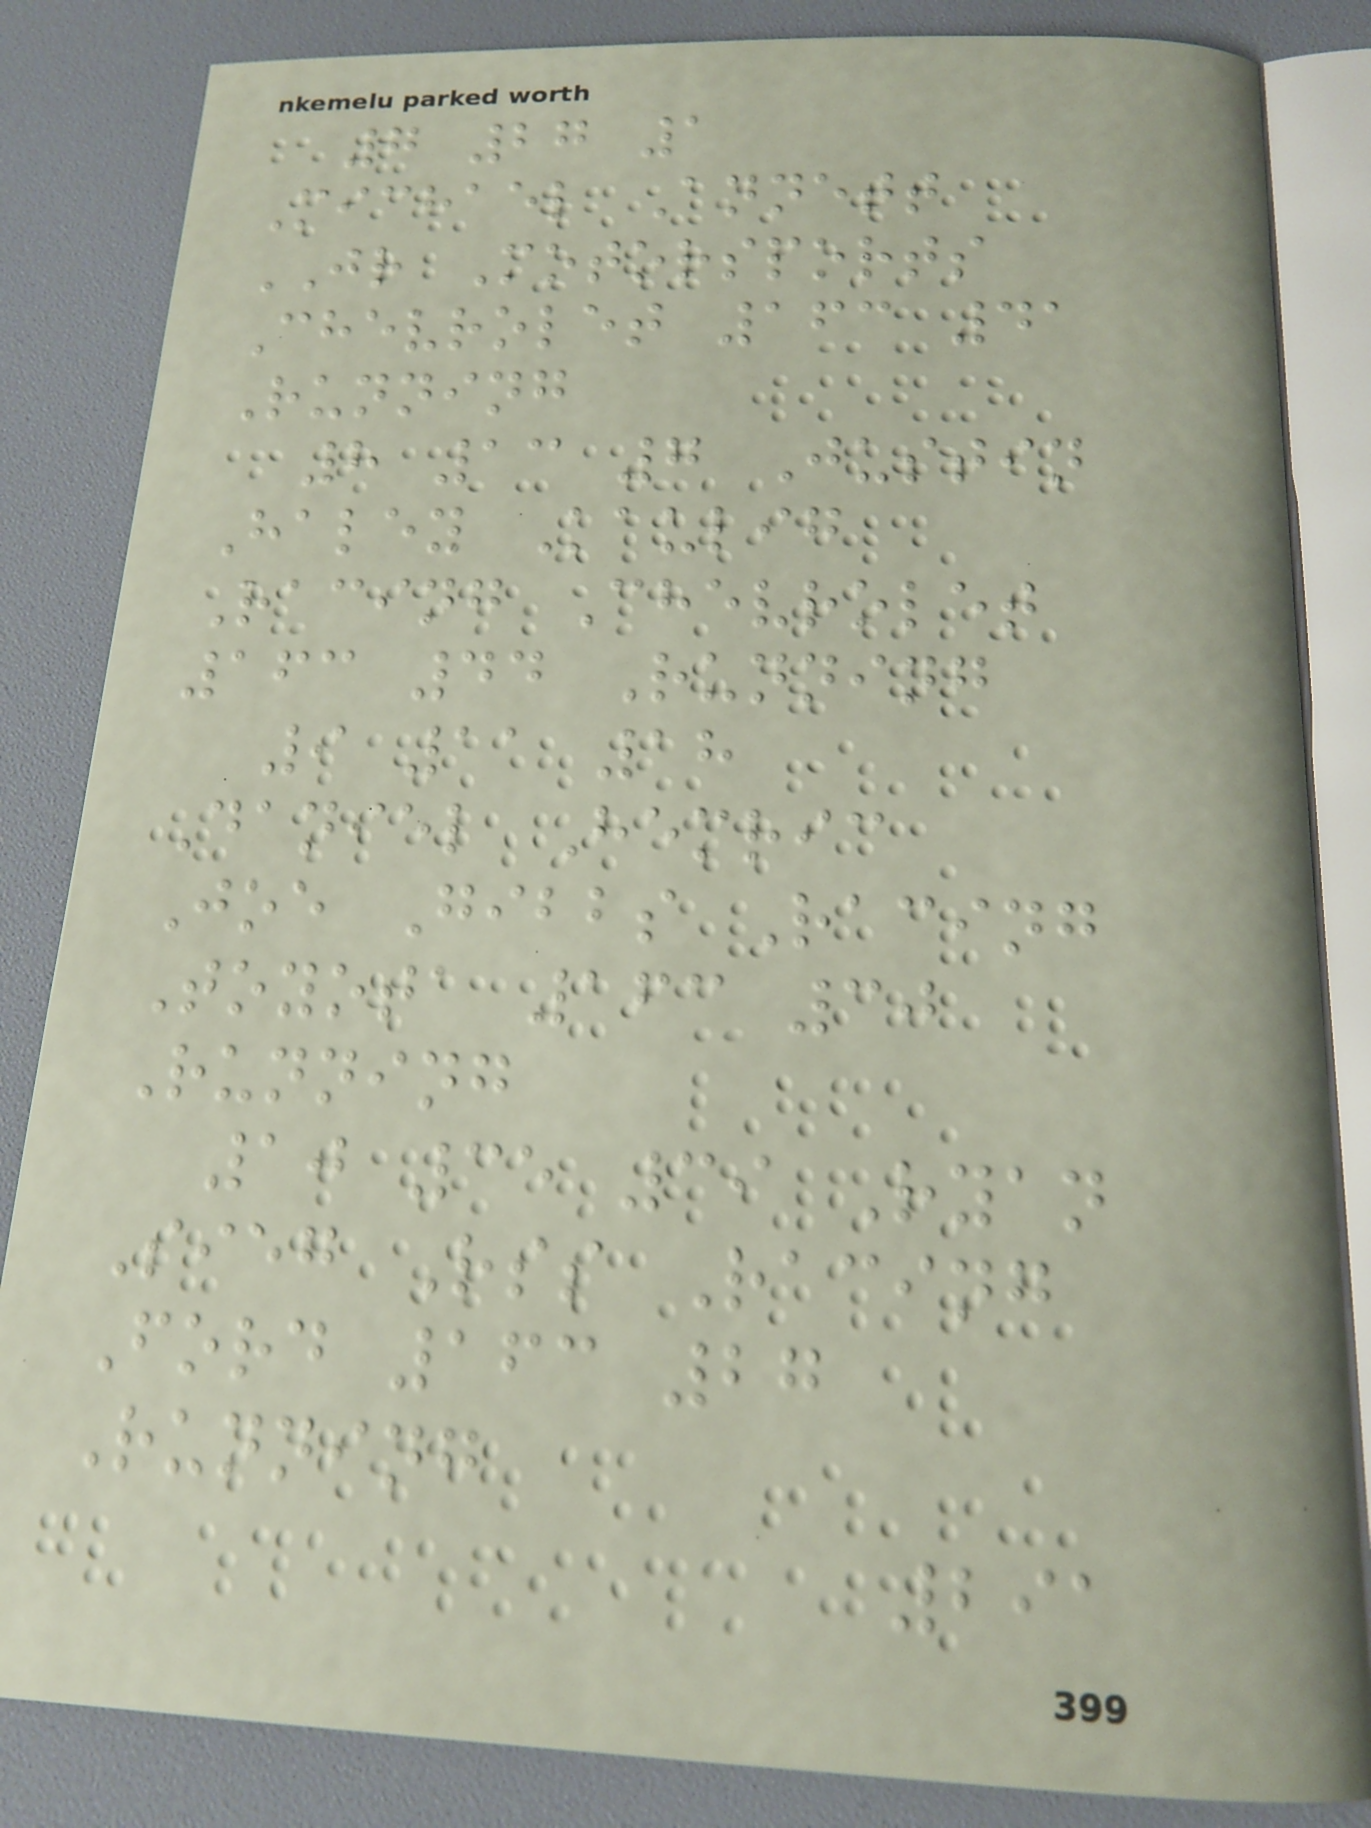7 27 1
Michael Annett
JR Motorsports
Chevrolet 163 41
Running
8 13 7 Justin
Haley Kaulig
Racing Chevrolet
163 44 Running
9 11 18
Daniel Hemric
Joe Gibbs Racing
Toyota 163 30
Running
10 35 39 Ryan
Sieg Rss Racing
Ford 163 27
Running
291
